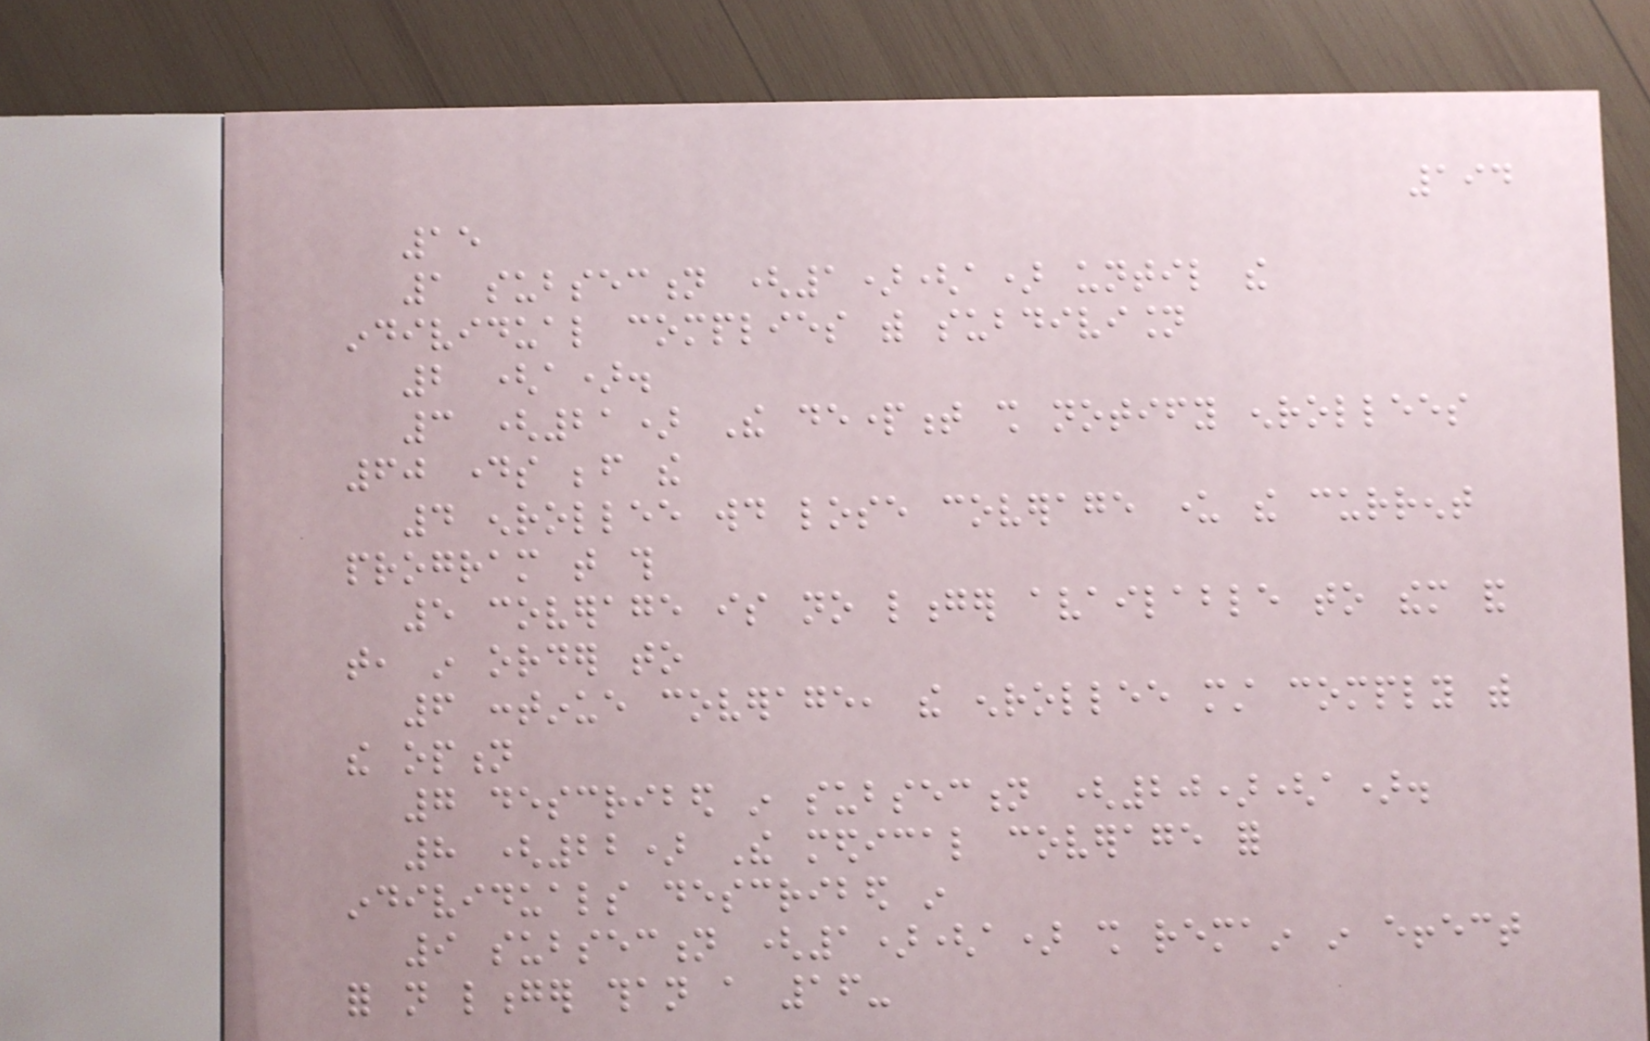194
15
1 subsection (1)(a) until the
individual complies with subdivision
2 (a).
3 (21) The department shall notify enrollees
60 days before the
4 enrollee would lose coverage under the current
program that this
5 coverage is no longer available to them and
that, in order to
6 continue coverage, the enrollee must comply with
the option
7 described in subsection (20)(a).
8 (22) The medical coverage for
individuals described in
9 subsection (1)(a) shall remain in effect
for not longer than a 16-
